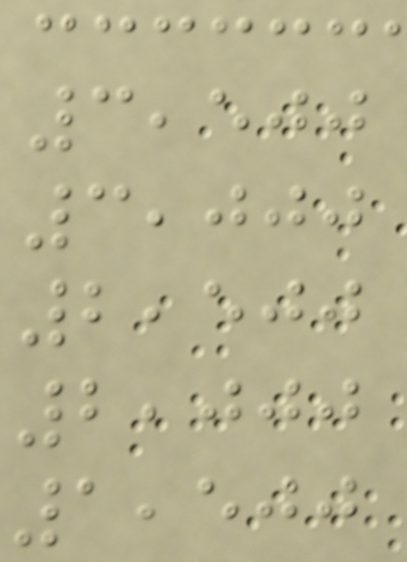3,500
3,000
2,500
2,000
1,500
